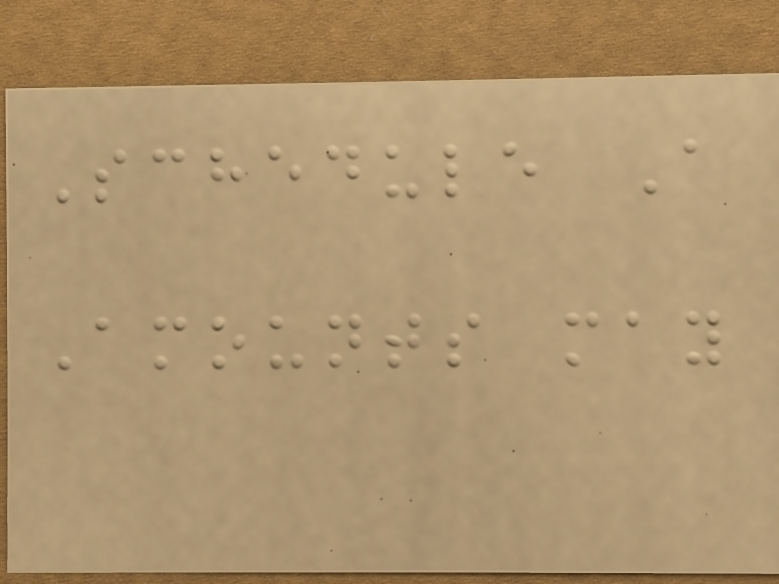Schedule A
Amounts may
